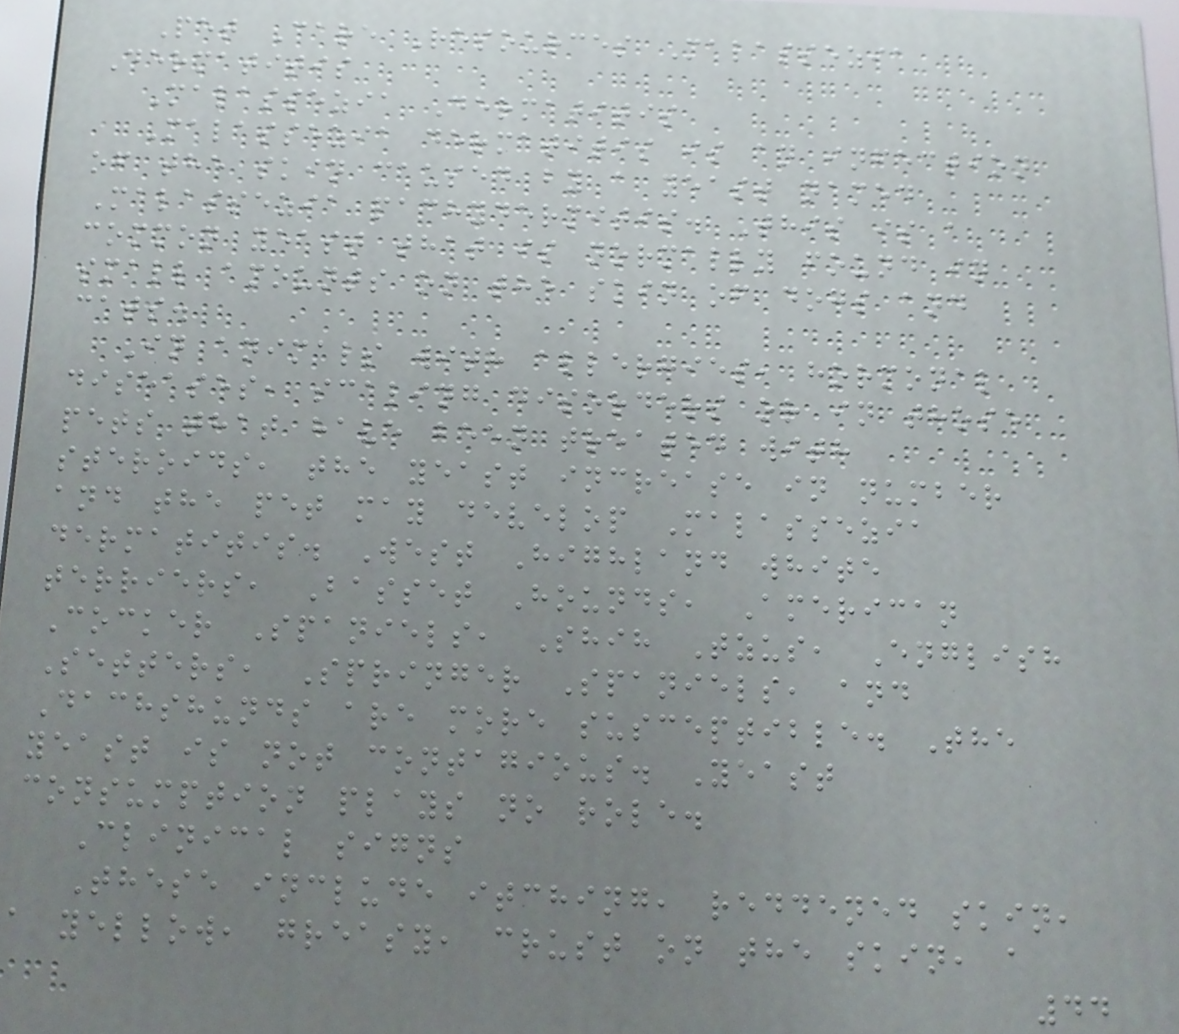Pet Care Resources Malassezia
Dermatitis
Malassezia Dermatitis
Malassezia dermatitis is an infection
of the skin caused by a yeast named
Malassezia pachydermitis. This is a
common yeast that is normally found in
small amounts on the skin of dogs and
cats.
In animals with allergies, hormonal
diseases, scaling disorders or in those
pets that have been treated with
steroids, the yeast increase in number
and the pet may develop Malassezia
dermatitis. West Highland white
terriers, Basset Hounds, American
Cocker Spaniels, Shih Tzus, English
Setters, Springer Spaniels, and
Dachshunds are more susceptible. The
yeast is not contagious. Yeast
consumption plays no role.
Clinical signs
These include itching, reddened skin,
a yellow, greasy, crust on the skin, a
44
